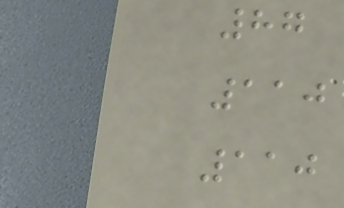87
110
110
